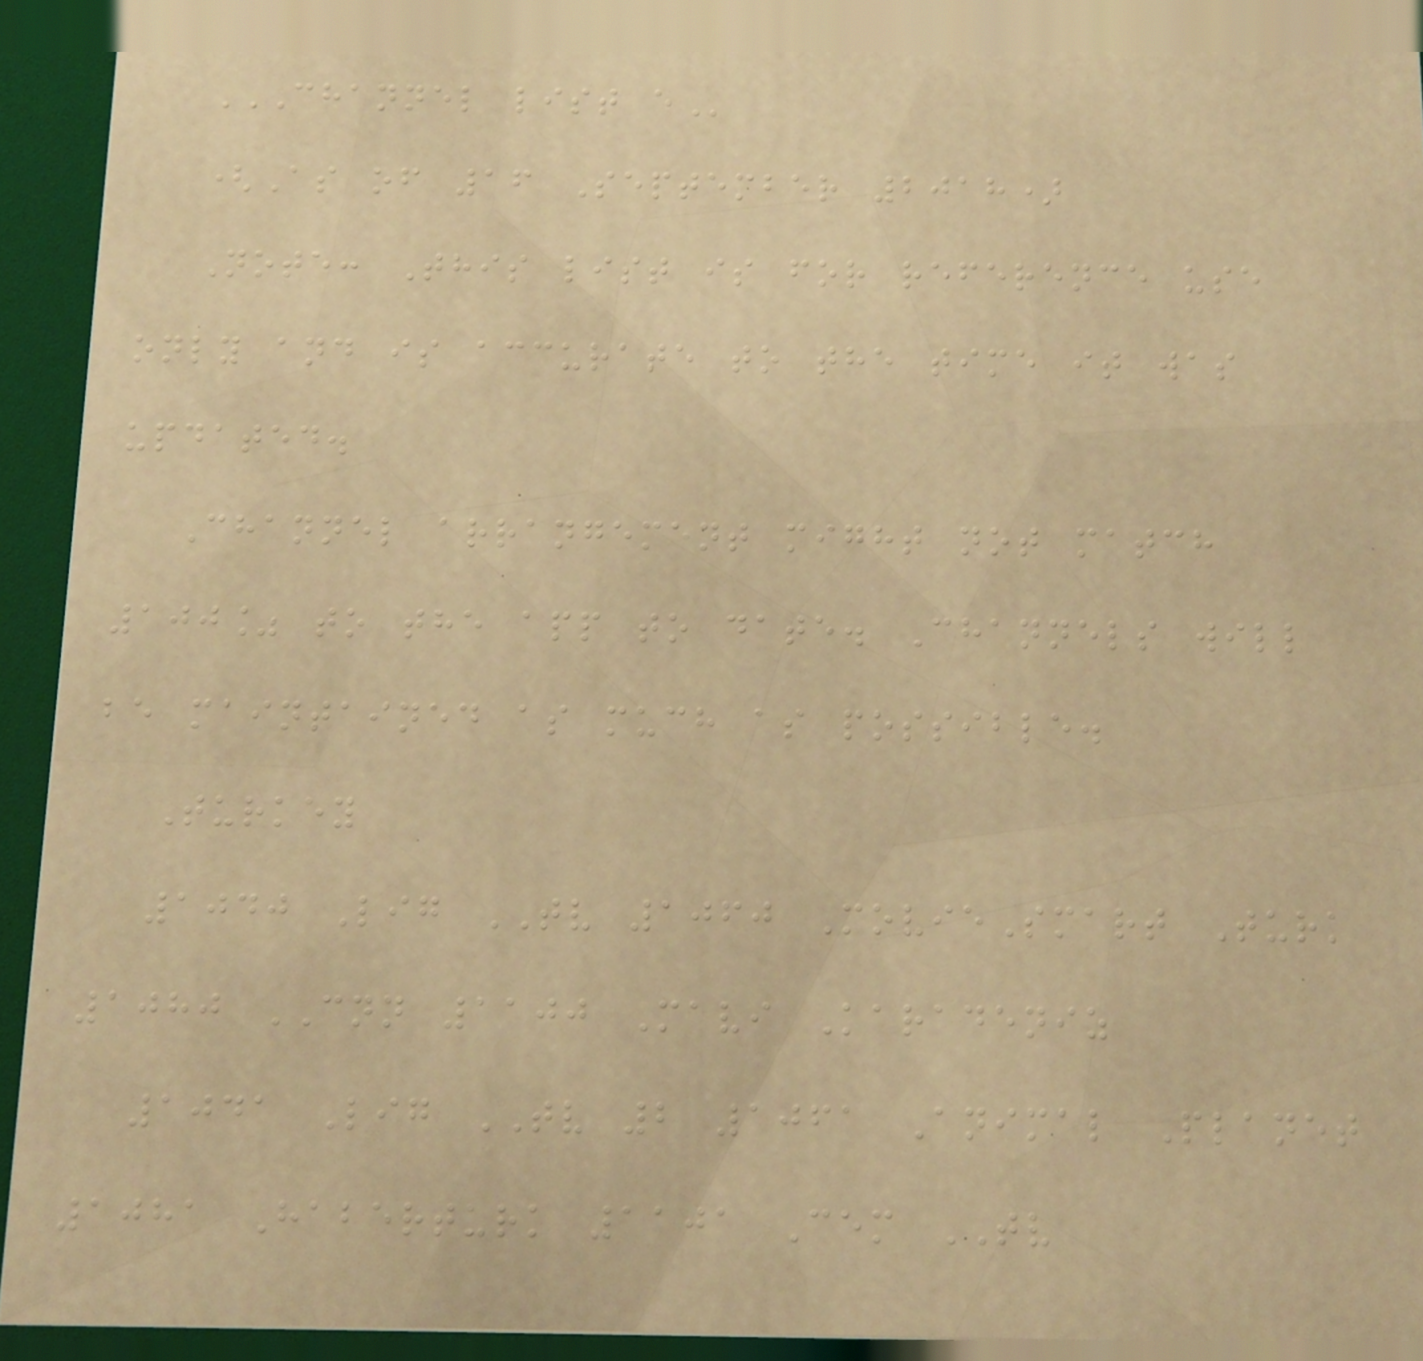CHANNEL LIST E
(As of 16 September 2018)
Note: This list is for reference use
only and is accurate to the time it was
updated.
Channel arrangement might not match
100% to the app to date. Channels will
be maintained as much as possible.
Turkey
1040 Lig TV 1060 MovieSmart Turk
1080 CNN 1100 Mavi Karadeniz
1041 Lig TV 2 1061 Animal Planet
1081 Haberturk 1101 Cem TV
